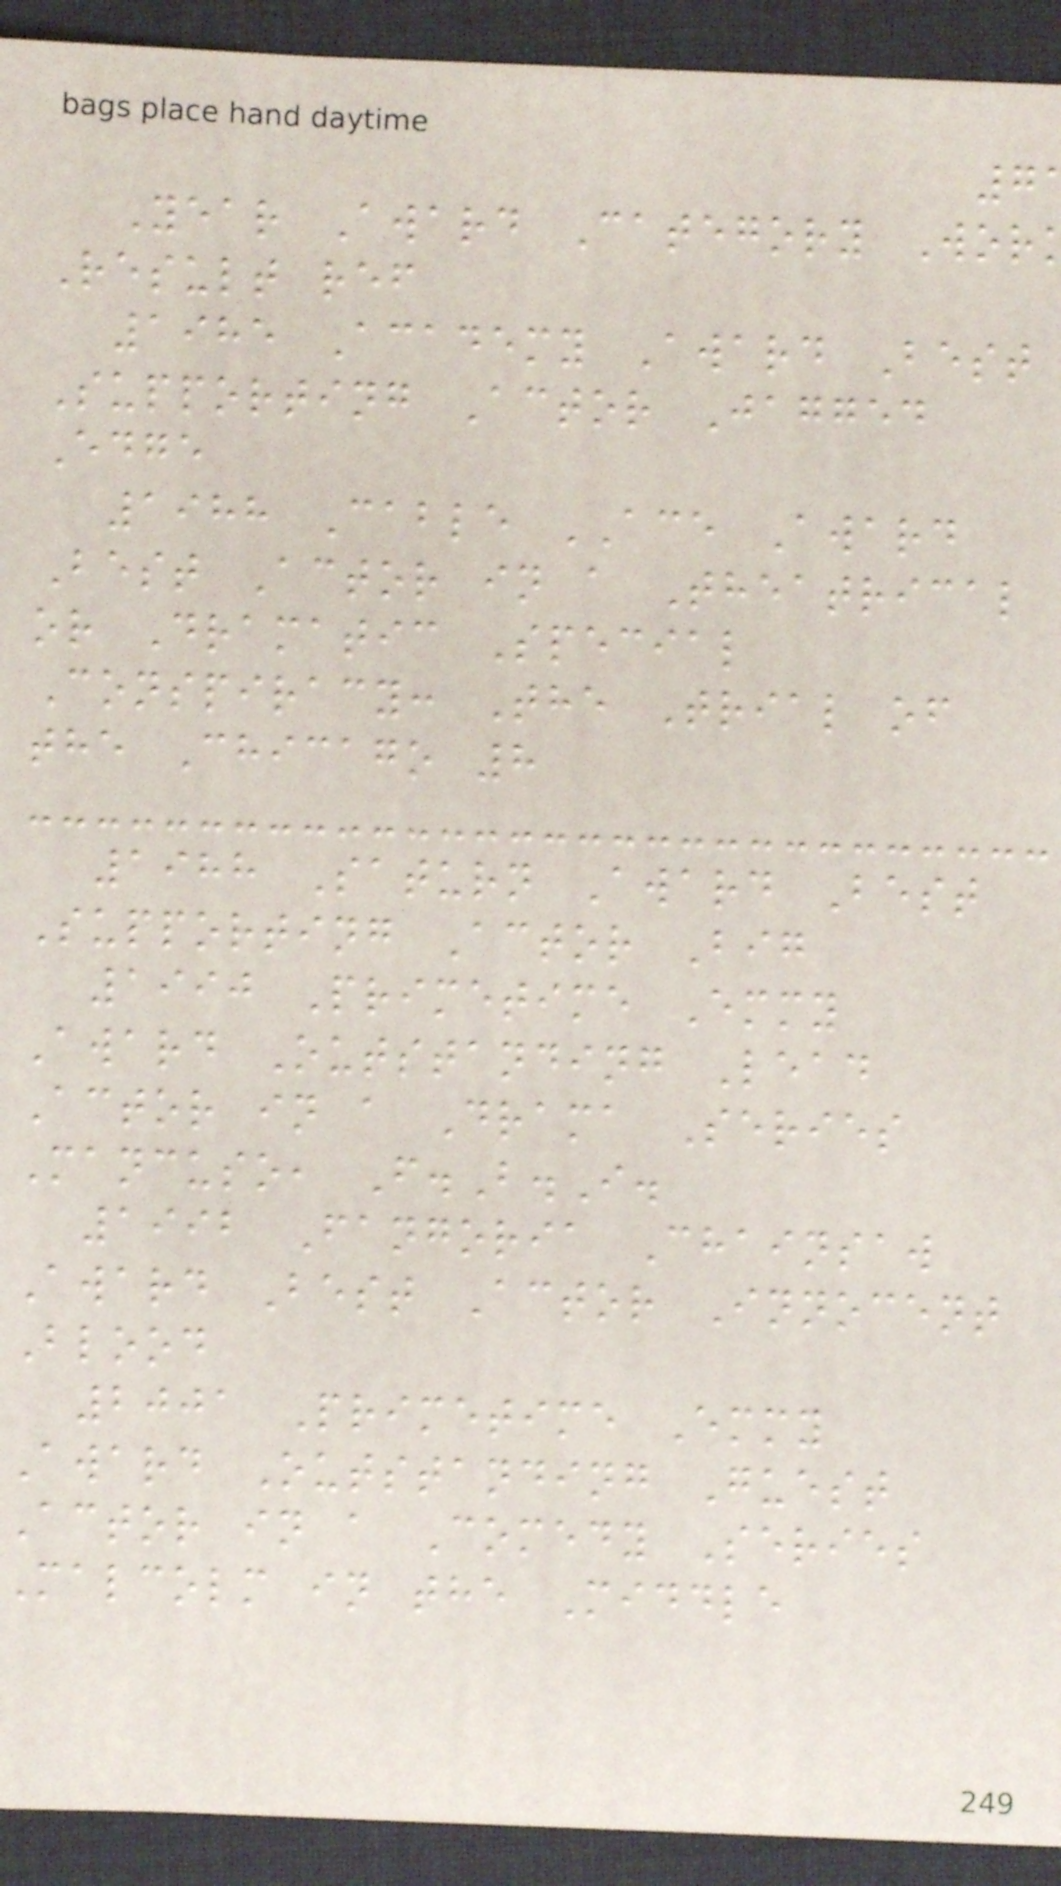Year Award Category Wor
Result ref
1985 Academy Award Best
Supporting Actor Jagged
Edge
1988 Cable ACE Award
Best Actor in a Theatrical
or Dramatic Special
Conspiracy: The Trial of
the Chicago 8
1988 Saturn Award Best
Supporting Actor Big
1990 Primetime Emmy
Award Outstanding Lead
Actor in a Drama Series
Mancuso, F.B.I.
1992 Fangoria Chainsaw
Award Best Actor Innocent
Blood
2001 Primetime Emmy
Award Outstanding Guest
Actor in a Comedy Series
Malcolm in the Middle
